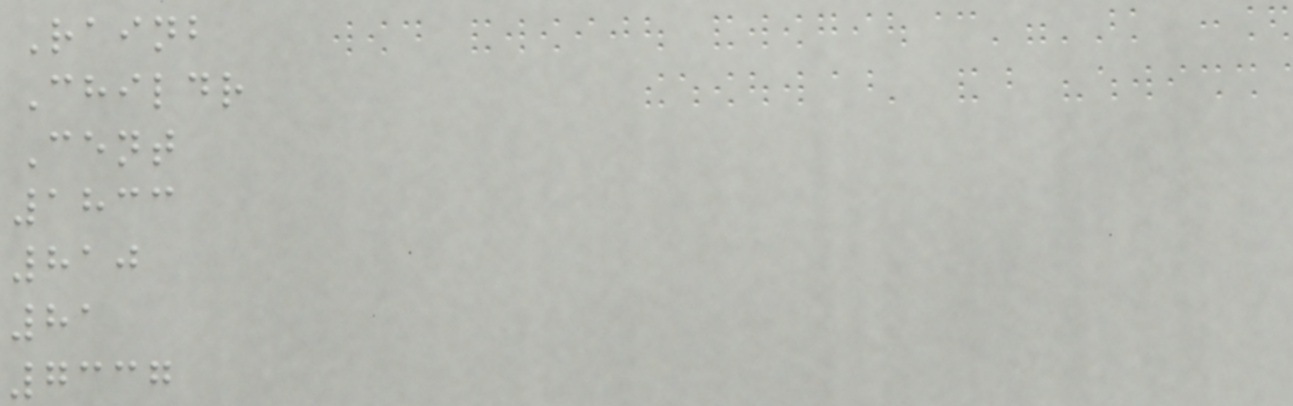Rainb
Childr
Cent
1833
810
81
7337
